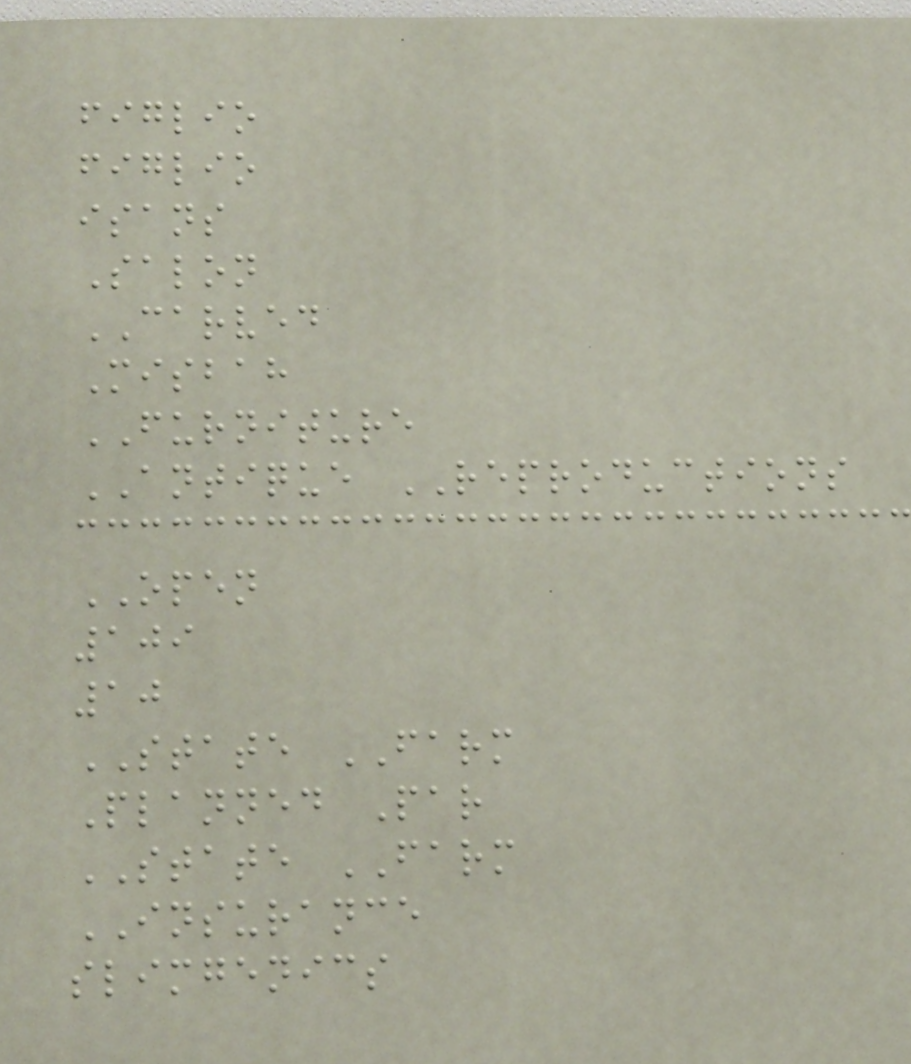figlio
figlio
isans
Salon
CARVED
Misbah
FURNITURE
ANTIQUE REPRODUCTIONS
OPEN
109
10
STATE FARM
Planned Par
STATE FARM
INSURANCE
slimgenics
